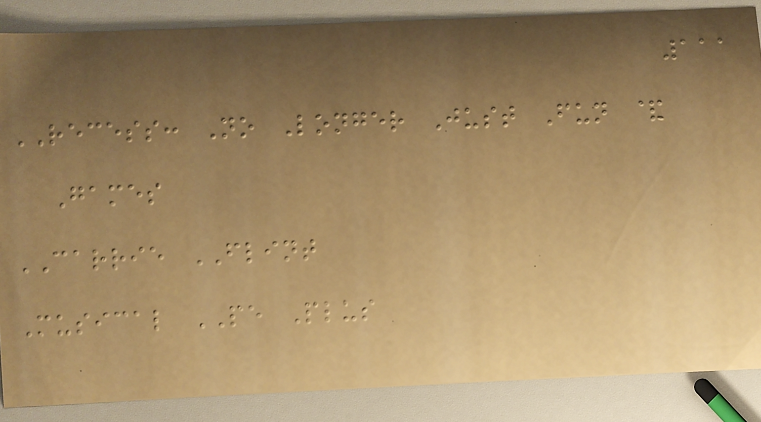111
RECESS: No Longer Just Fun &
Games
CARRIE FLINT
Musical PE Plus
